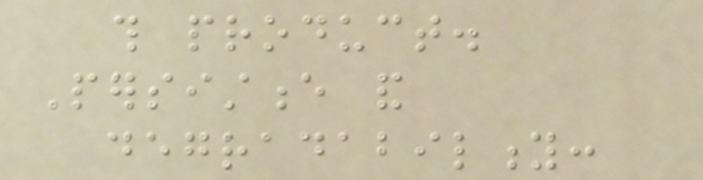this product.
Persistence and
degradability:
